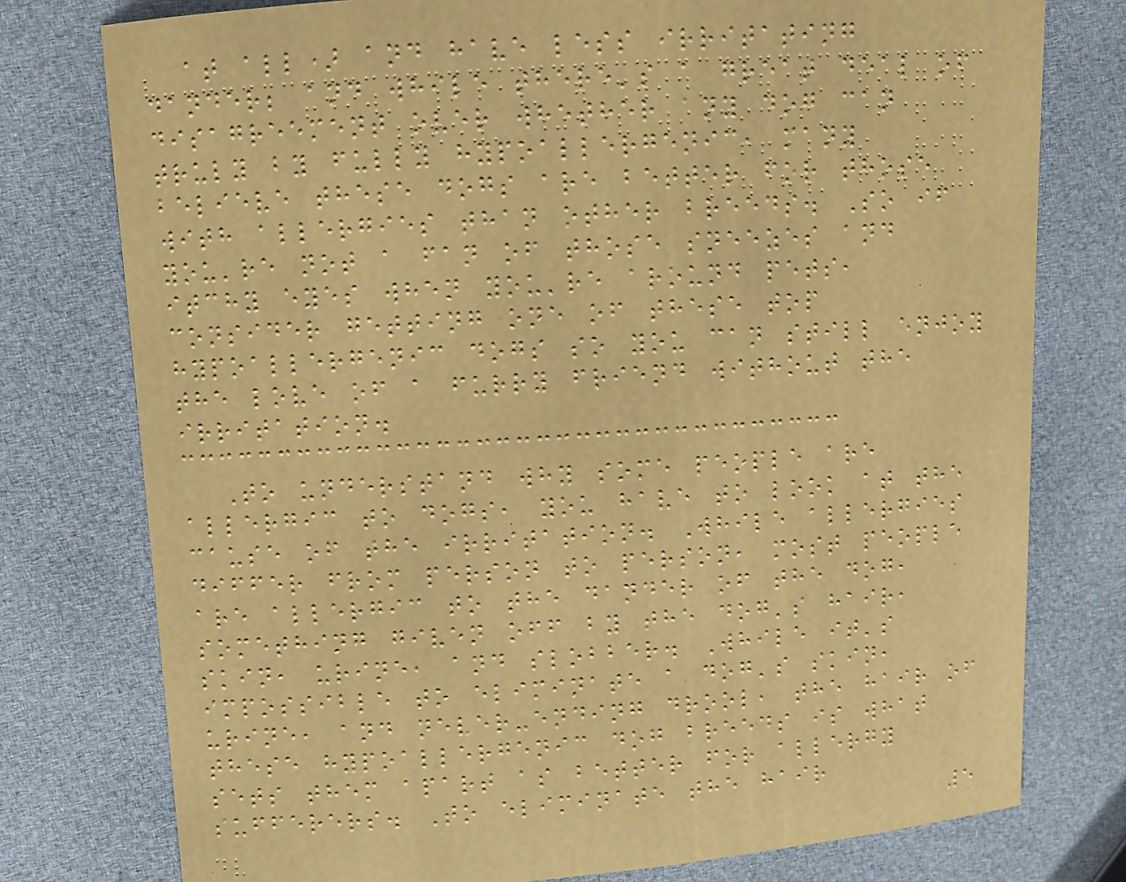at all) and have less irritating
dander; and while there's a great deal of
disagreement over whether any dog can
truly by fully hypoallergenic, many
believe these dogs are better for those
with allergies than other breeds. So if
you're not a fan of those sneezes and
itchy eyes when you're around pets,
consider getting one of these top
hypoallergenic dogs so you can still enjoy
the love of a furry friend without the
irritation.
To understand why some people are
allergic to dogs, you have to look at the
cause of the irritation. While allergies
differ from person to person, most people
are allergic to the dander of the dog,
something given off by the dog's hair,
skin, urine, and slobber. While it's
impossible to eliminate a dog's skin,
urine, and never-ending drool, the hair of
these hypoallergenic dog breeds is what
sets them apart as better for allergy
sufferers. To eliminate the hair
5
